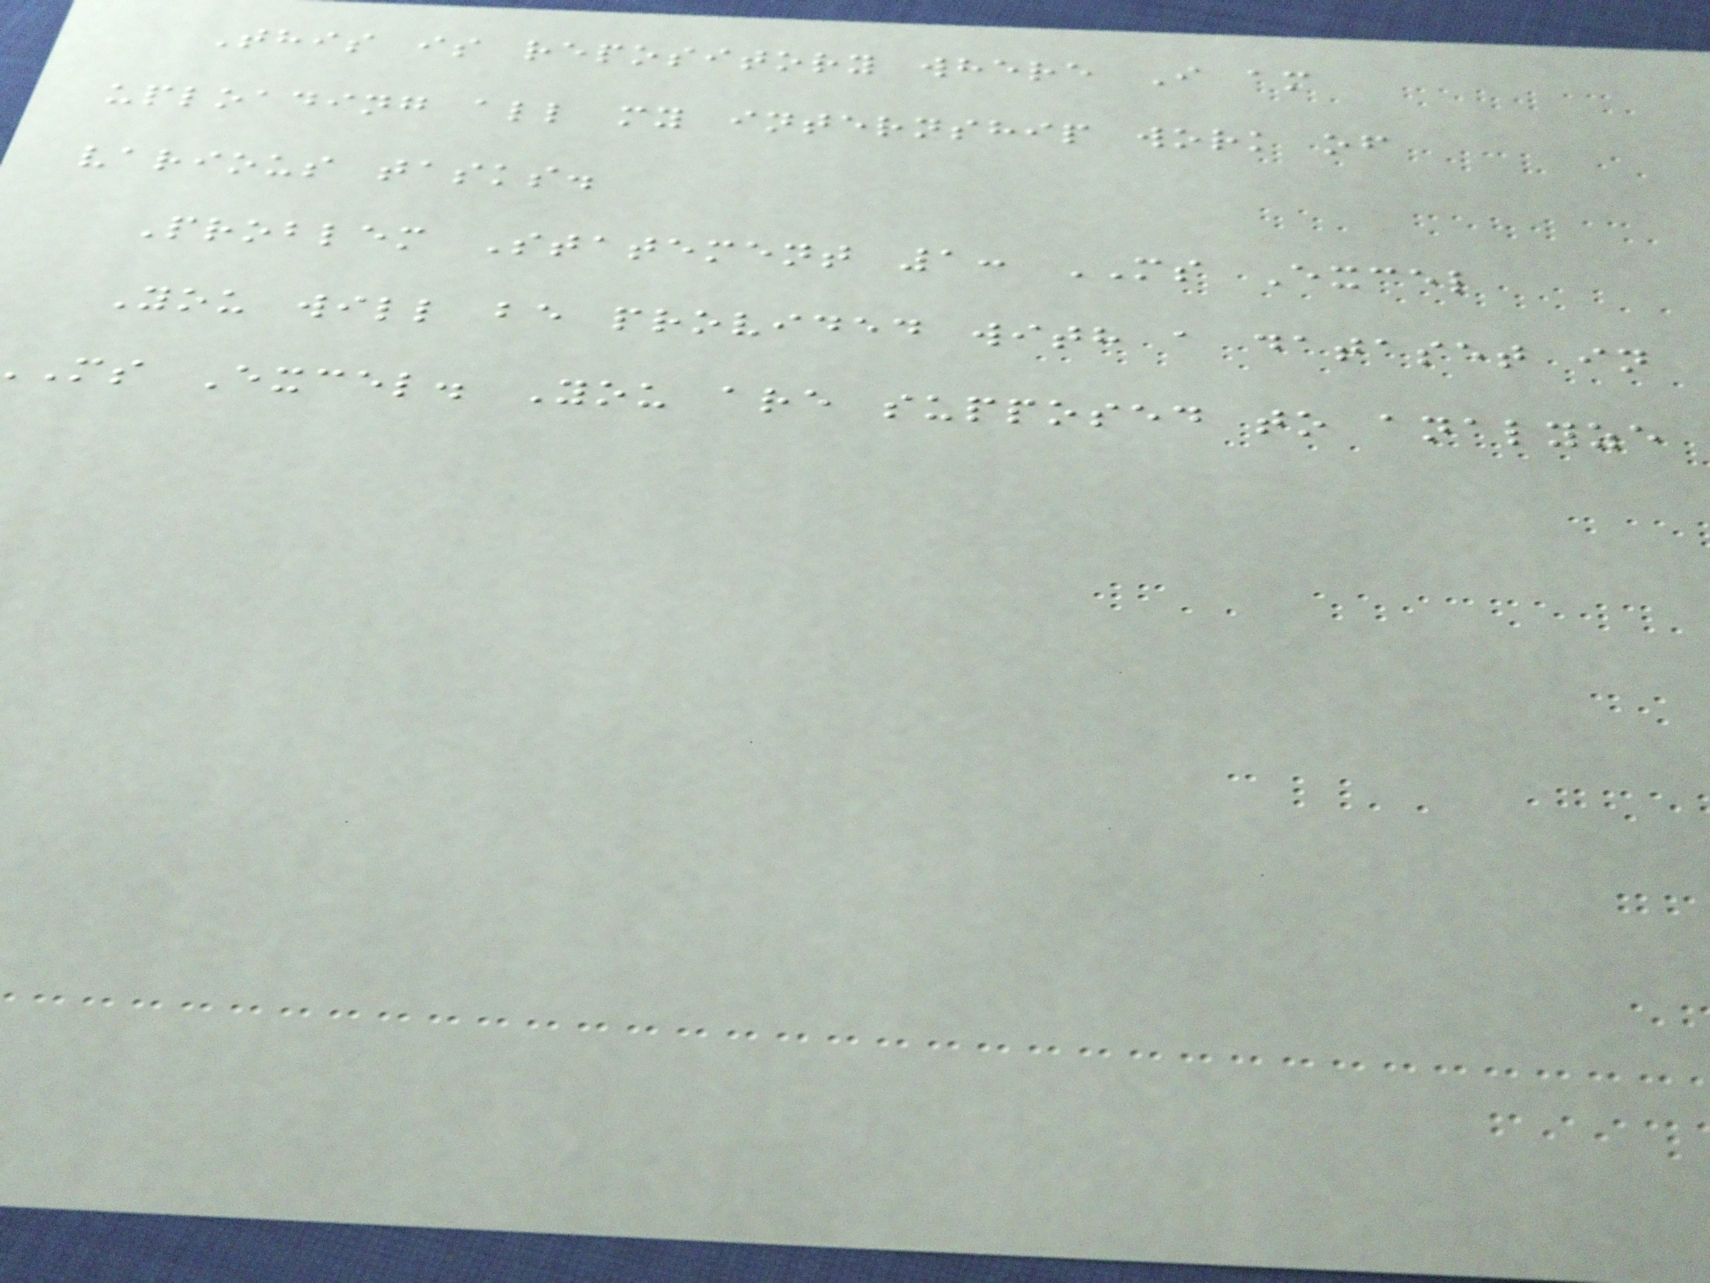This is repository where I am
uploading all my internship work of
various tasks.
Problem Statement 1: MS Excel
You will be provided with a dataset in
ms Excel. You are supposed to analyze
